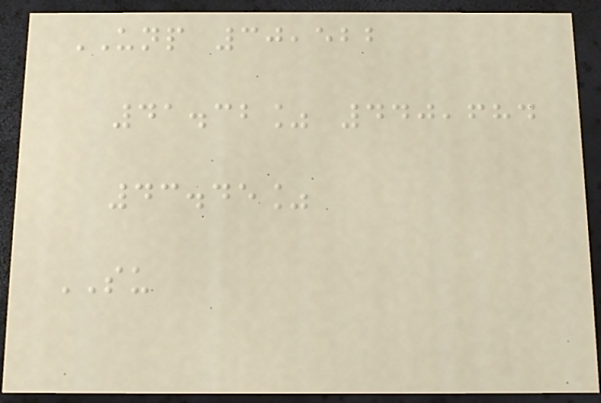UNP 30,522
41.32% 440,684
43.45%
SU
